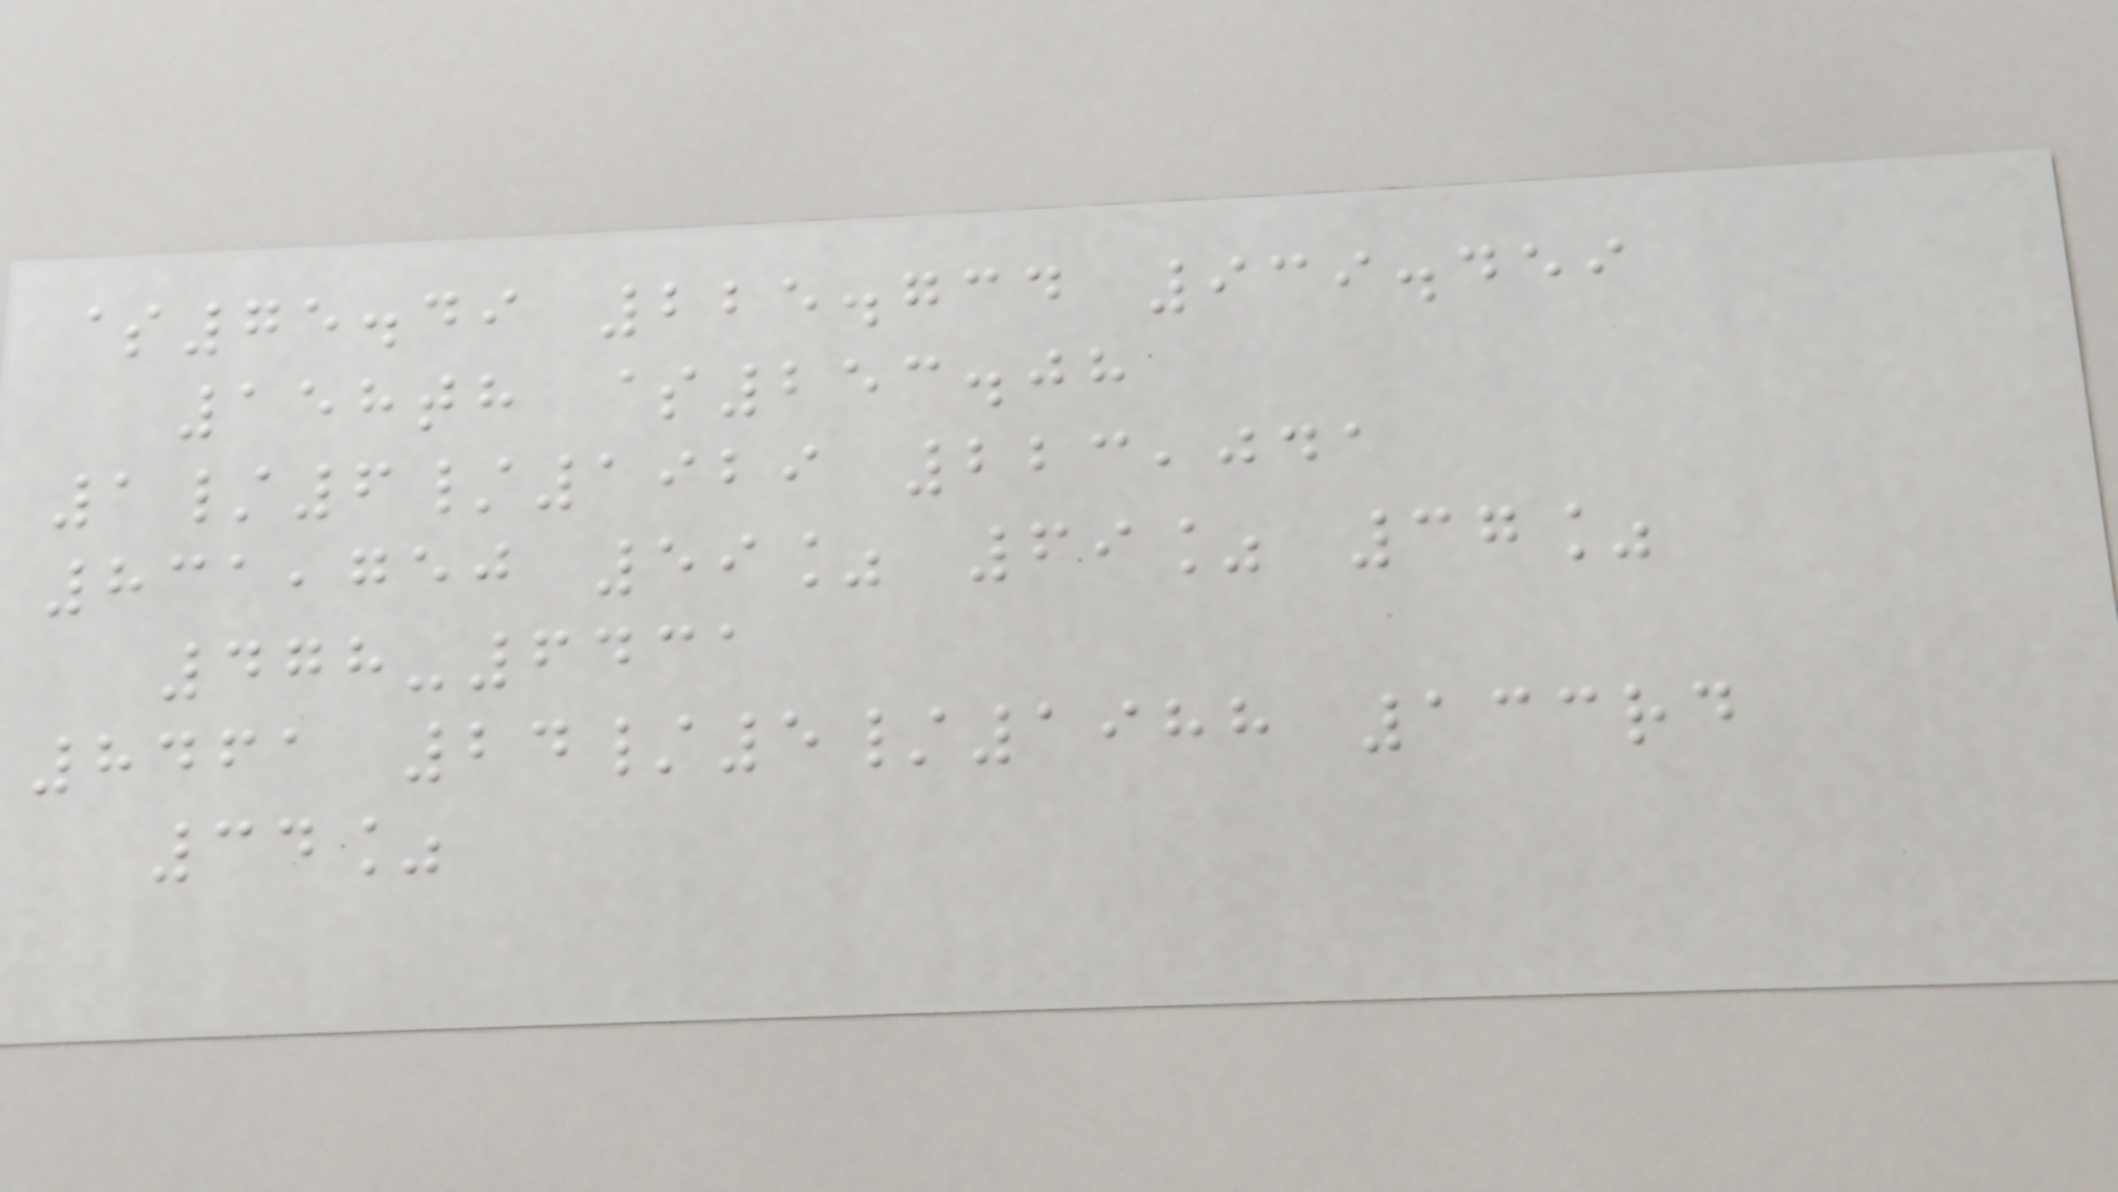$75.49 225.734 939.459
158th $253.08
1/6/1929 223,041
831,750 59% 69% 37%
478-6431
8461 24/5/1988 133rd
34%
